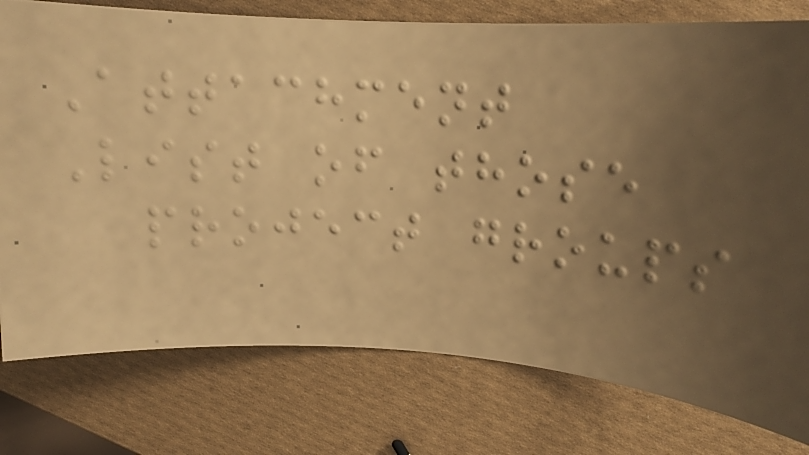Attachment
List of those
project groups
